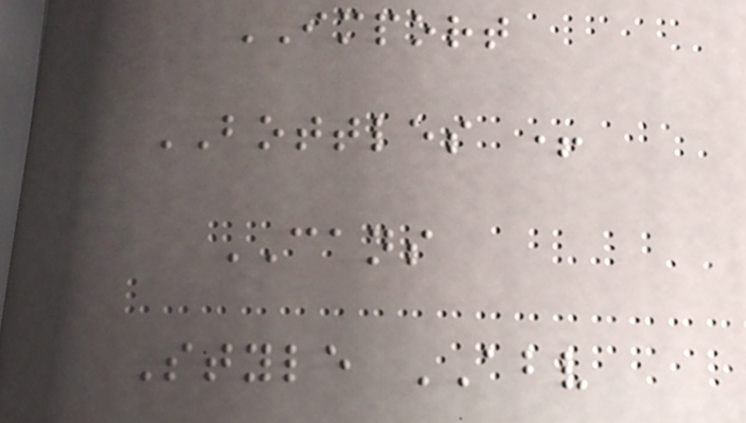IMPORT
BOTTLES +
CANS
Style ABV
